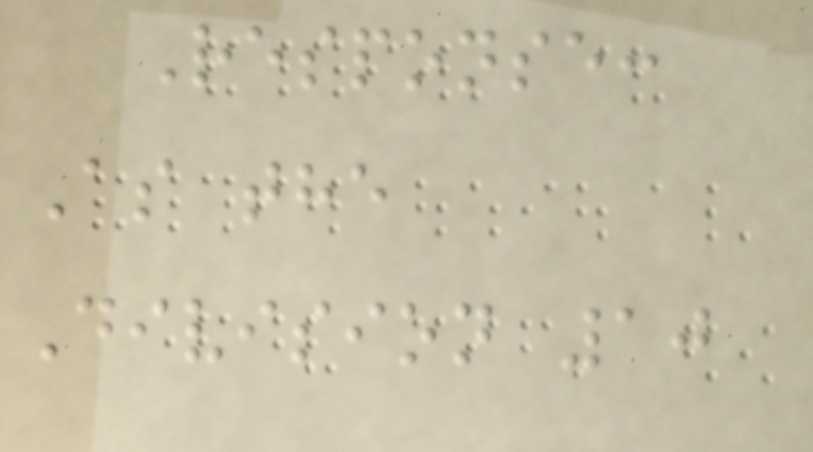Response:
As the
Division 10
